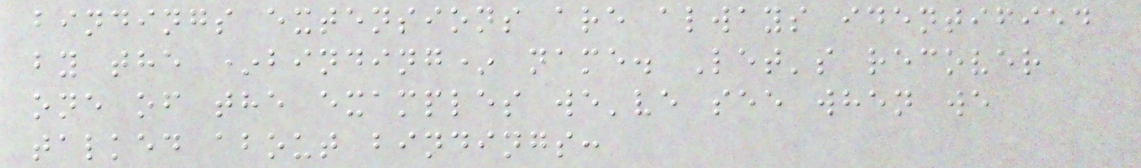bindings extensions are always identified
by the *binding* name. Let's recover
one of the examples we've see when we
talked about bindings:
